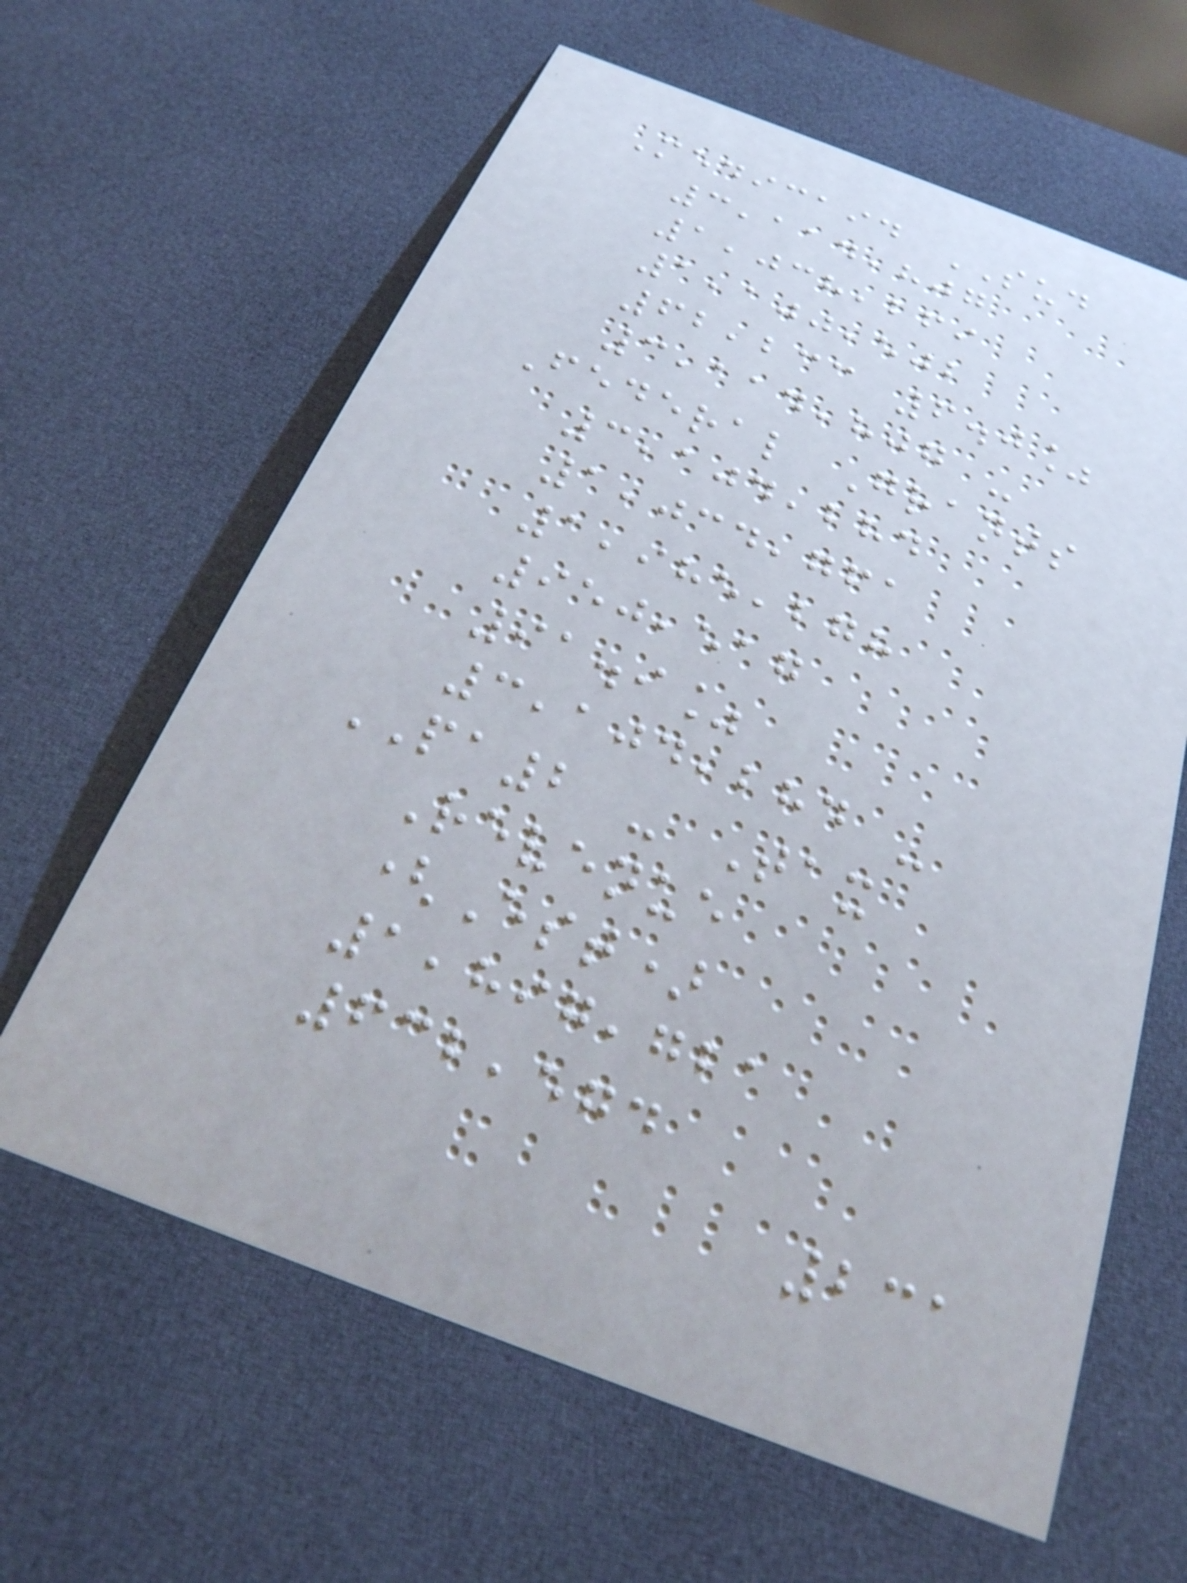Medicaid SUD
3,114,807
1,038,269
1,100,502
62,233 6.0%
3,114,807 -
Federal Grants
3,104,284
1,034,761
1,985,278
950,517
91.9%
3,104,284 -
PA2 - Tax
Revenue
(Est)
1,897,721
632,574
231
